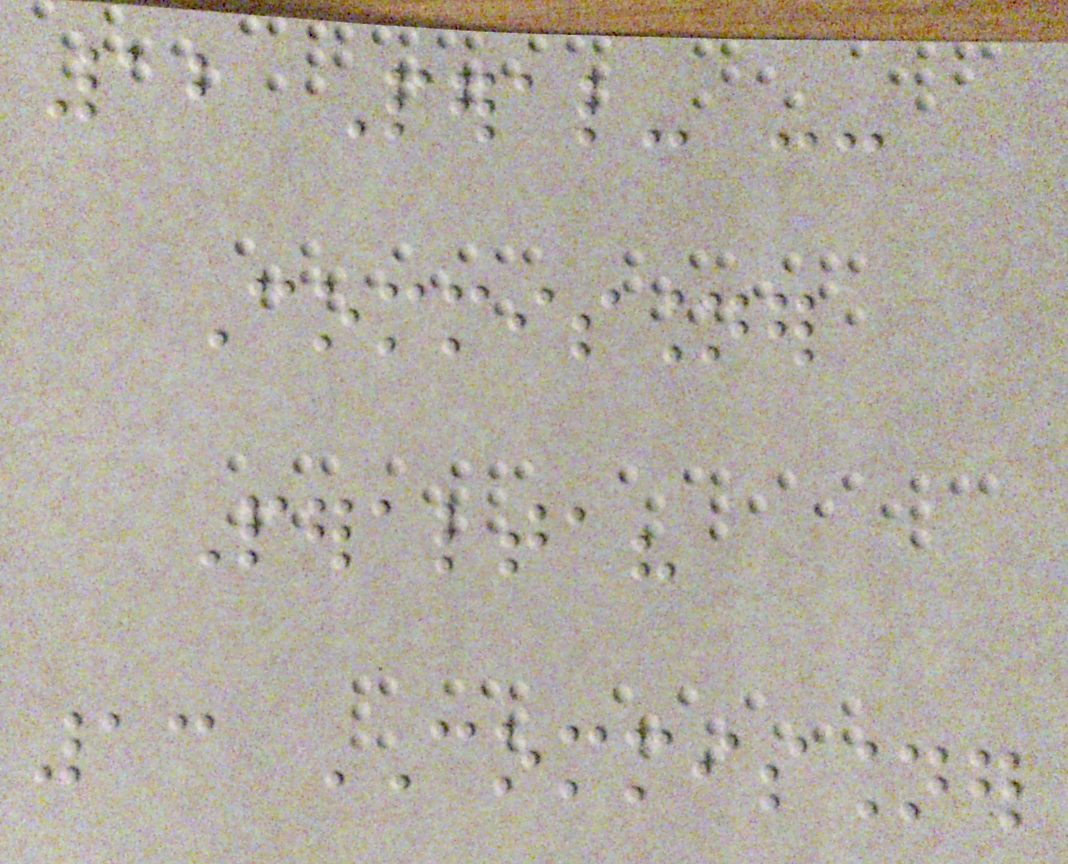12 Peral- --
Commissioner
Peralta?
13 COMMISSIONER
